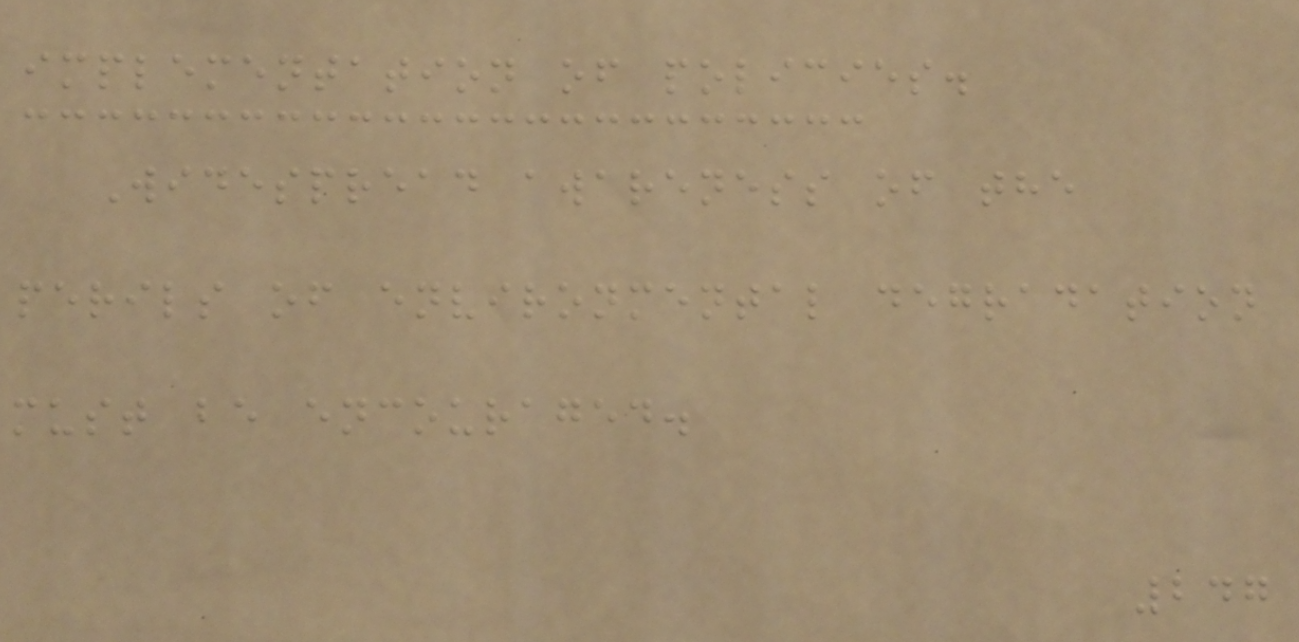implementation of policies.
Widespread awareness of the
perils of environmental degradation
must be encouraged.
247
